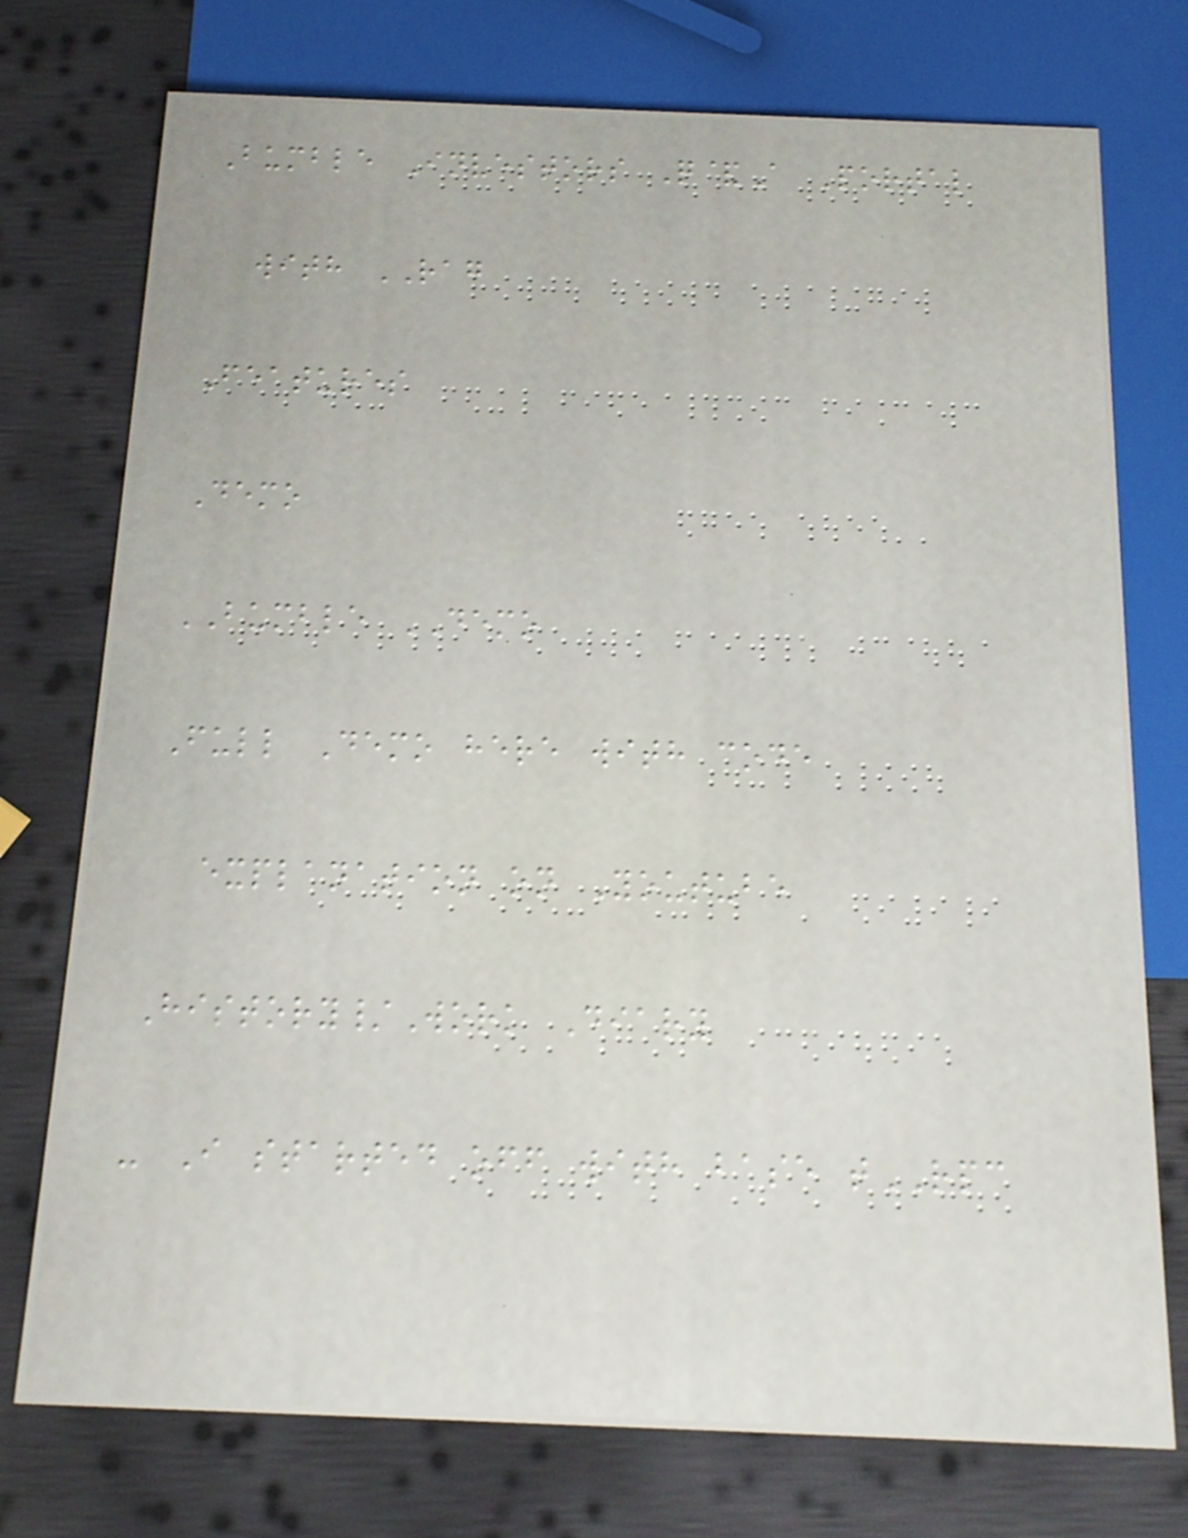Bumble Investors Q&A Portal
with RAG
Features
Demo
BUMBLE DEMO
Full Demo here with code
explanation on Youtube
History/Work Diary
- I started off with base tRPC
